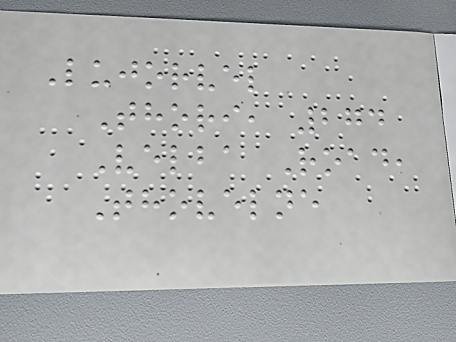Lujorvel
Thori, 274
Velba Road,
Thovelne
